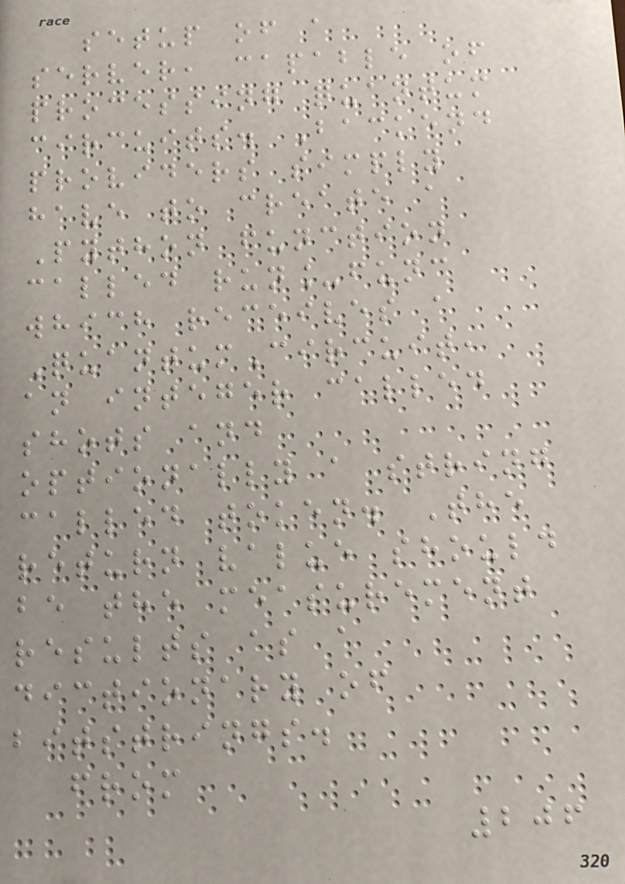setup of a
server, capable of
processing quantum
circuits. Backend
providers simply
have to create a
Python function
called run_func
which receives a
QuantumCircuit,
an integer called
shots and
optionally a string
called token. The
return value should
be the measurement
results as a
dictionary of
bitstrings.
from
206
